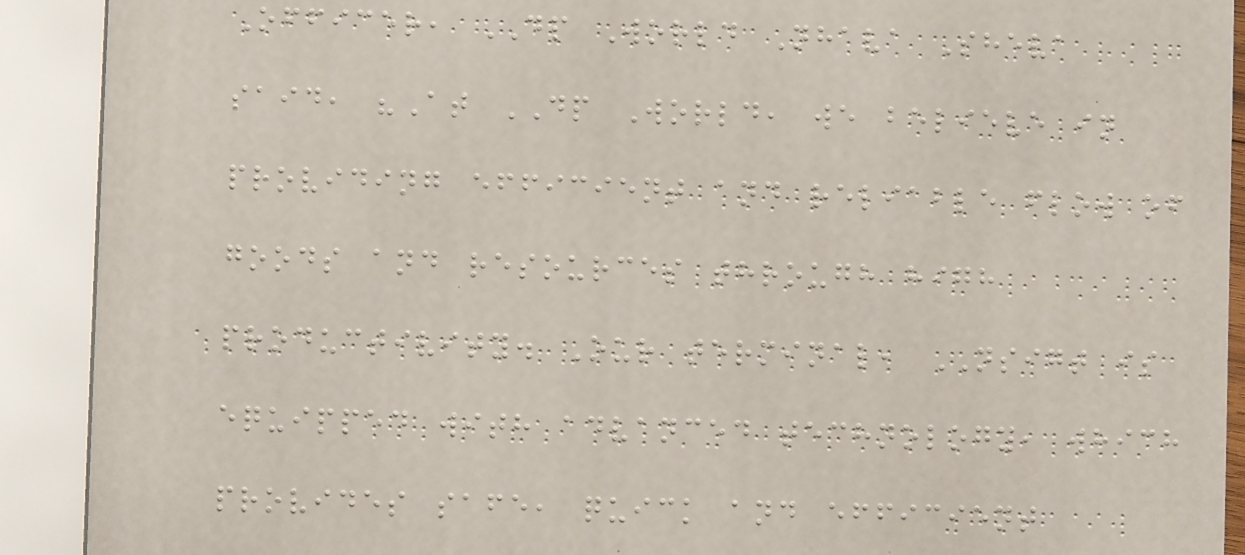Officer, DP World Nhava Sheva
said, "At DP World, we believe in
providing efficient and reliable flow of
goods and resources through high
productivity. Our terminal, NSIGT is
equipped with advanced technology, which
provides safe, quick and efficient
